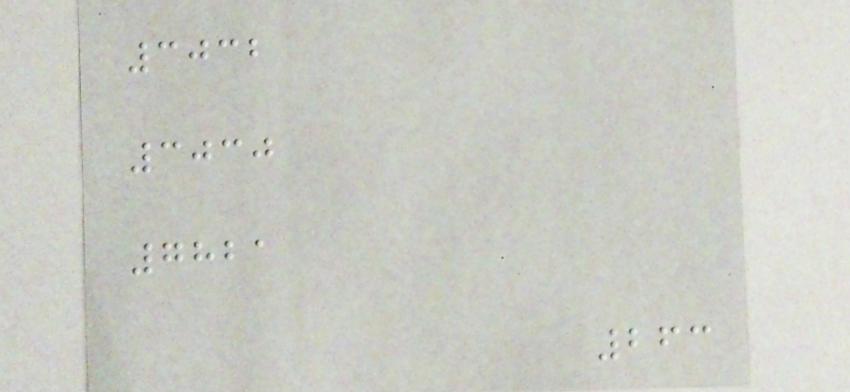3032
3030
7821
263
